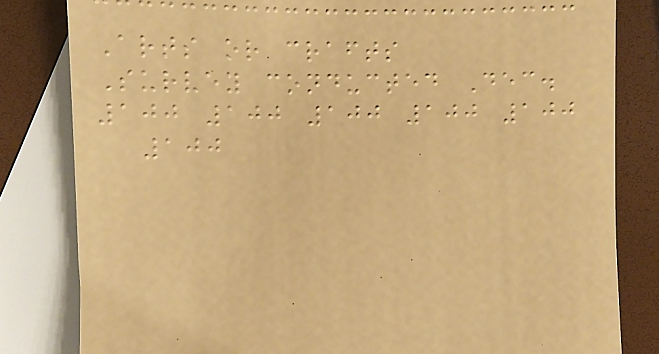Arts or crafts
Survey conducted Dec.
100 100 100 100 100
100
